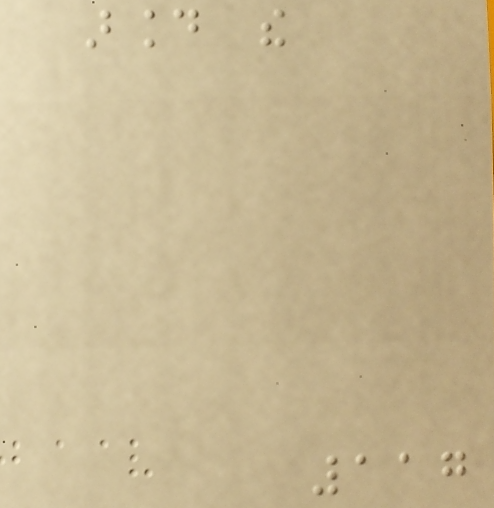around the
117
